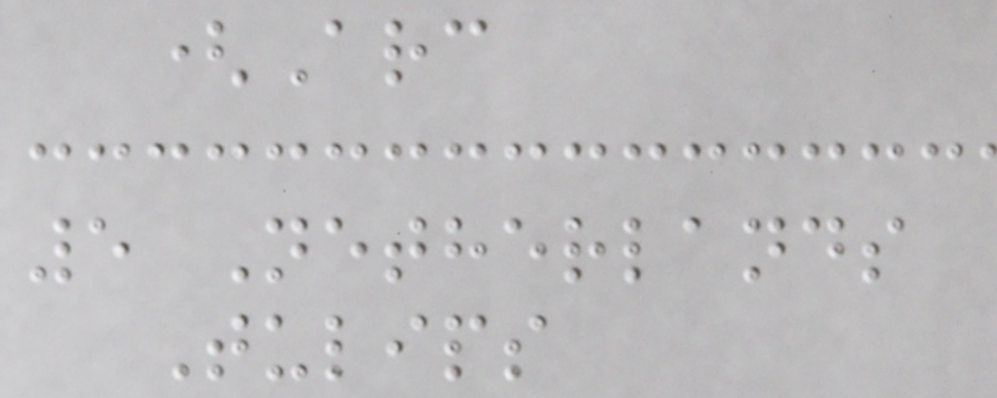(Arc
5 Netherlands
Tulips
